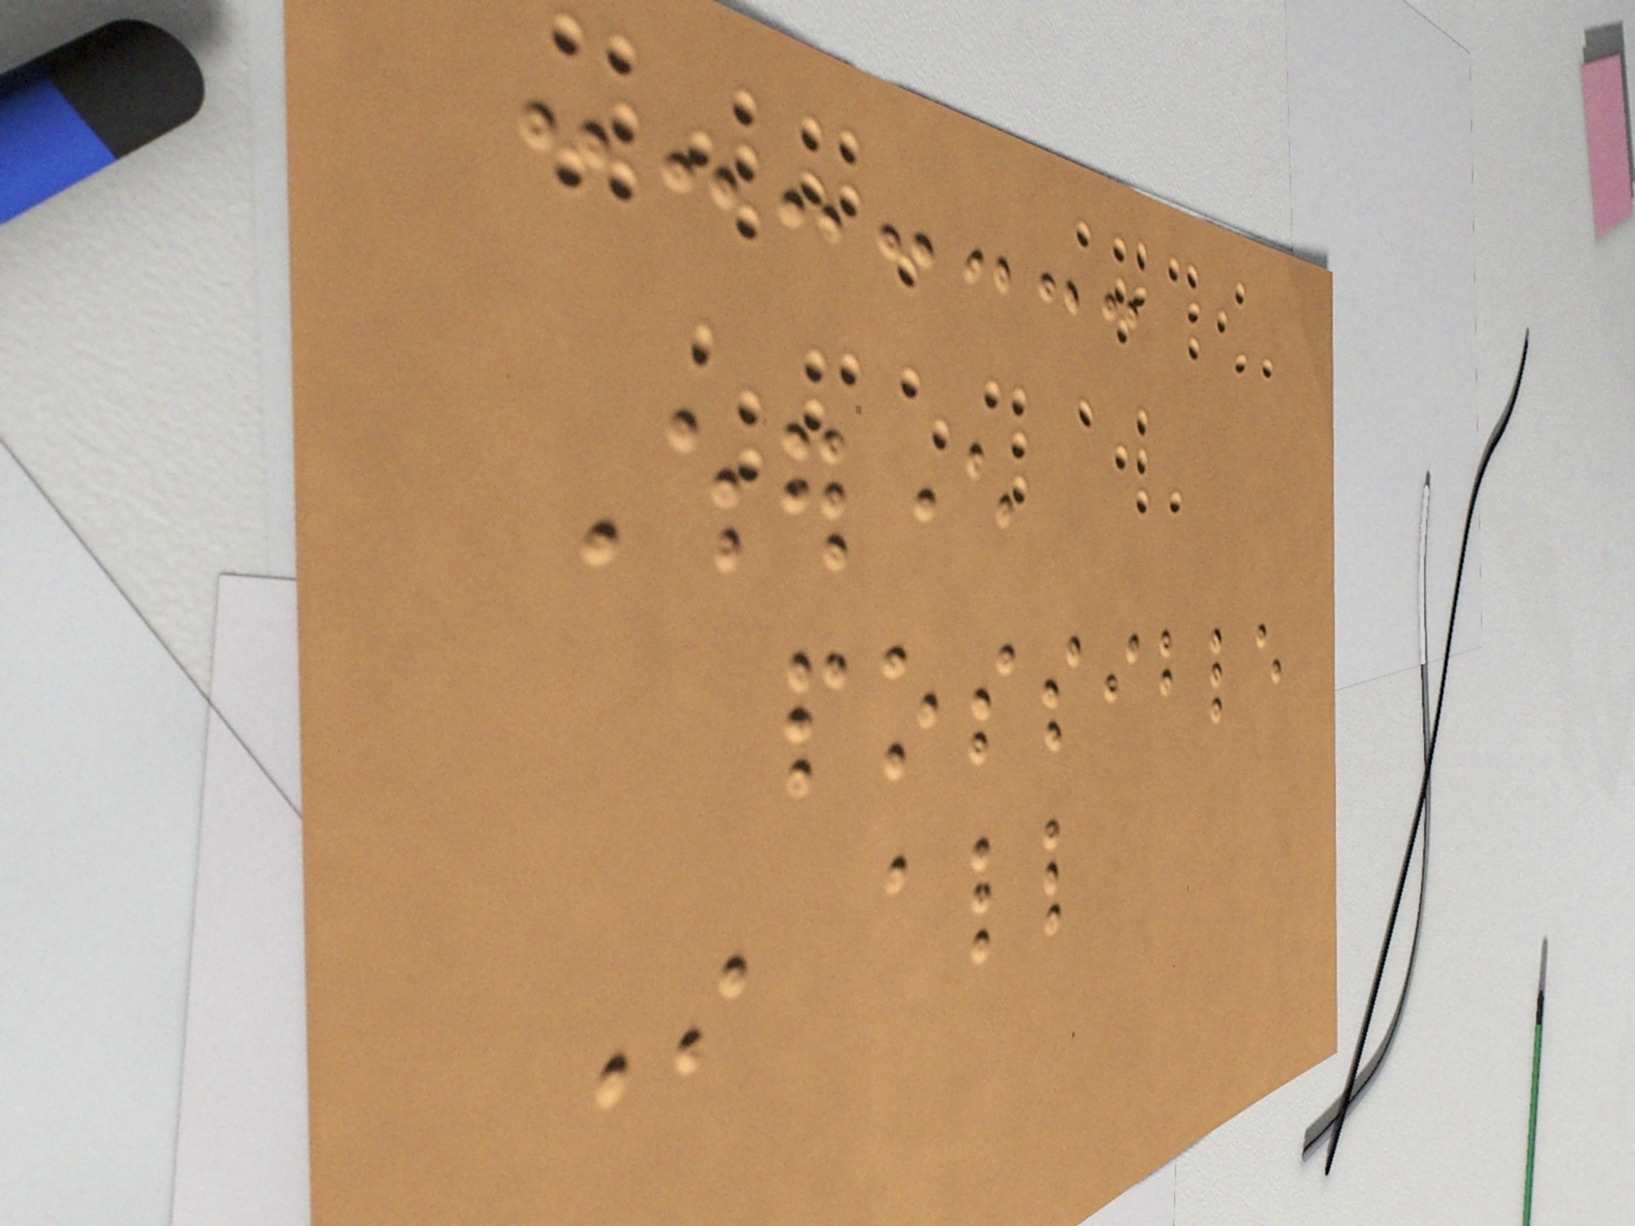Wherever
possible
In all
